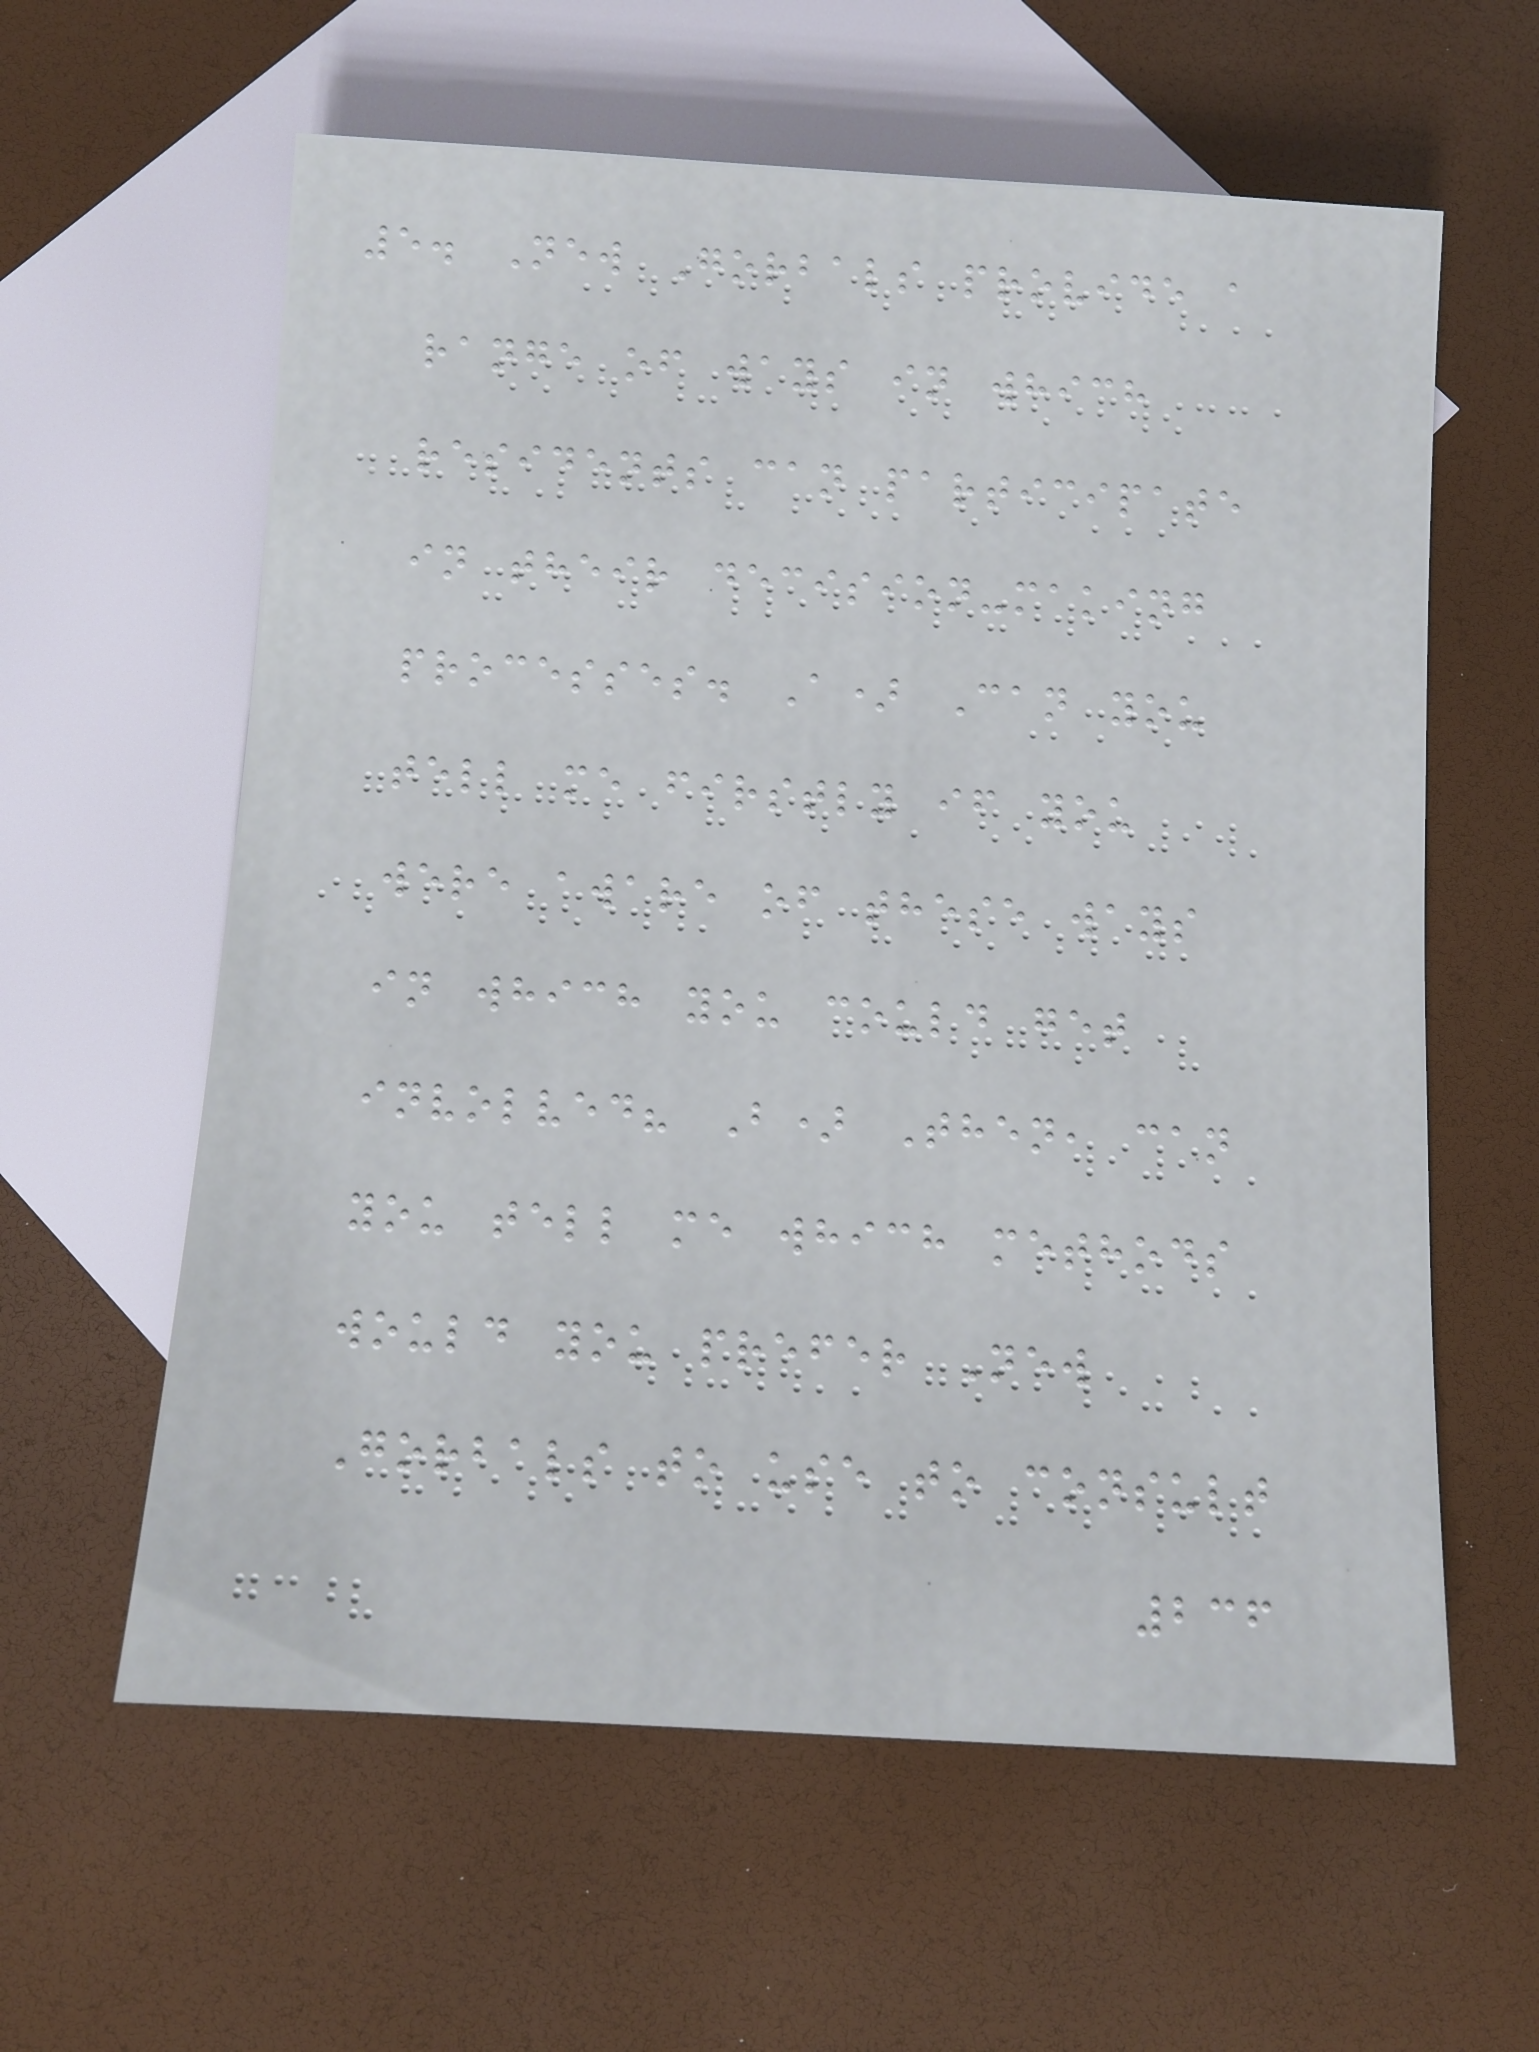5. New Gorbals provide a
range of ways in which
residents can participate
in their decision-making
processes. A) Can you
tell me firstly if you
were aware of these ways
in which you could get
involved? B) Then, can
you tell me which methods
would you prefer New
Gorbals to use to consult
236
